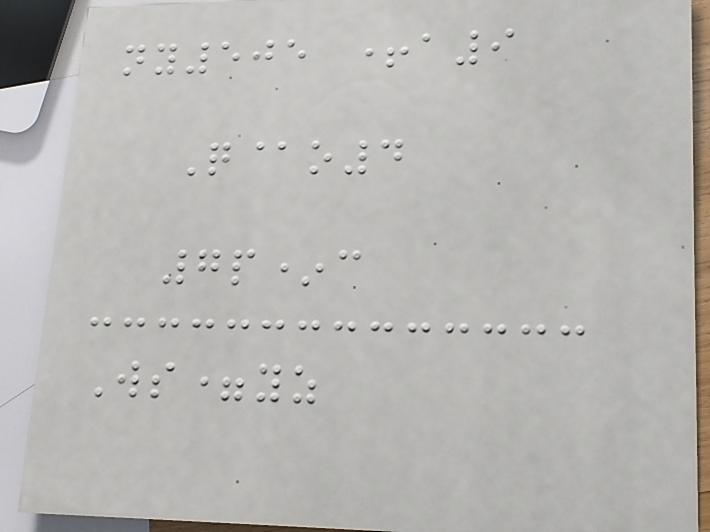ny505 +a9
Q@o4
7p*c
Ws=yz
